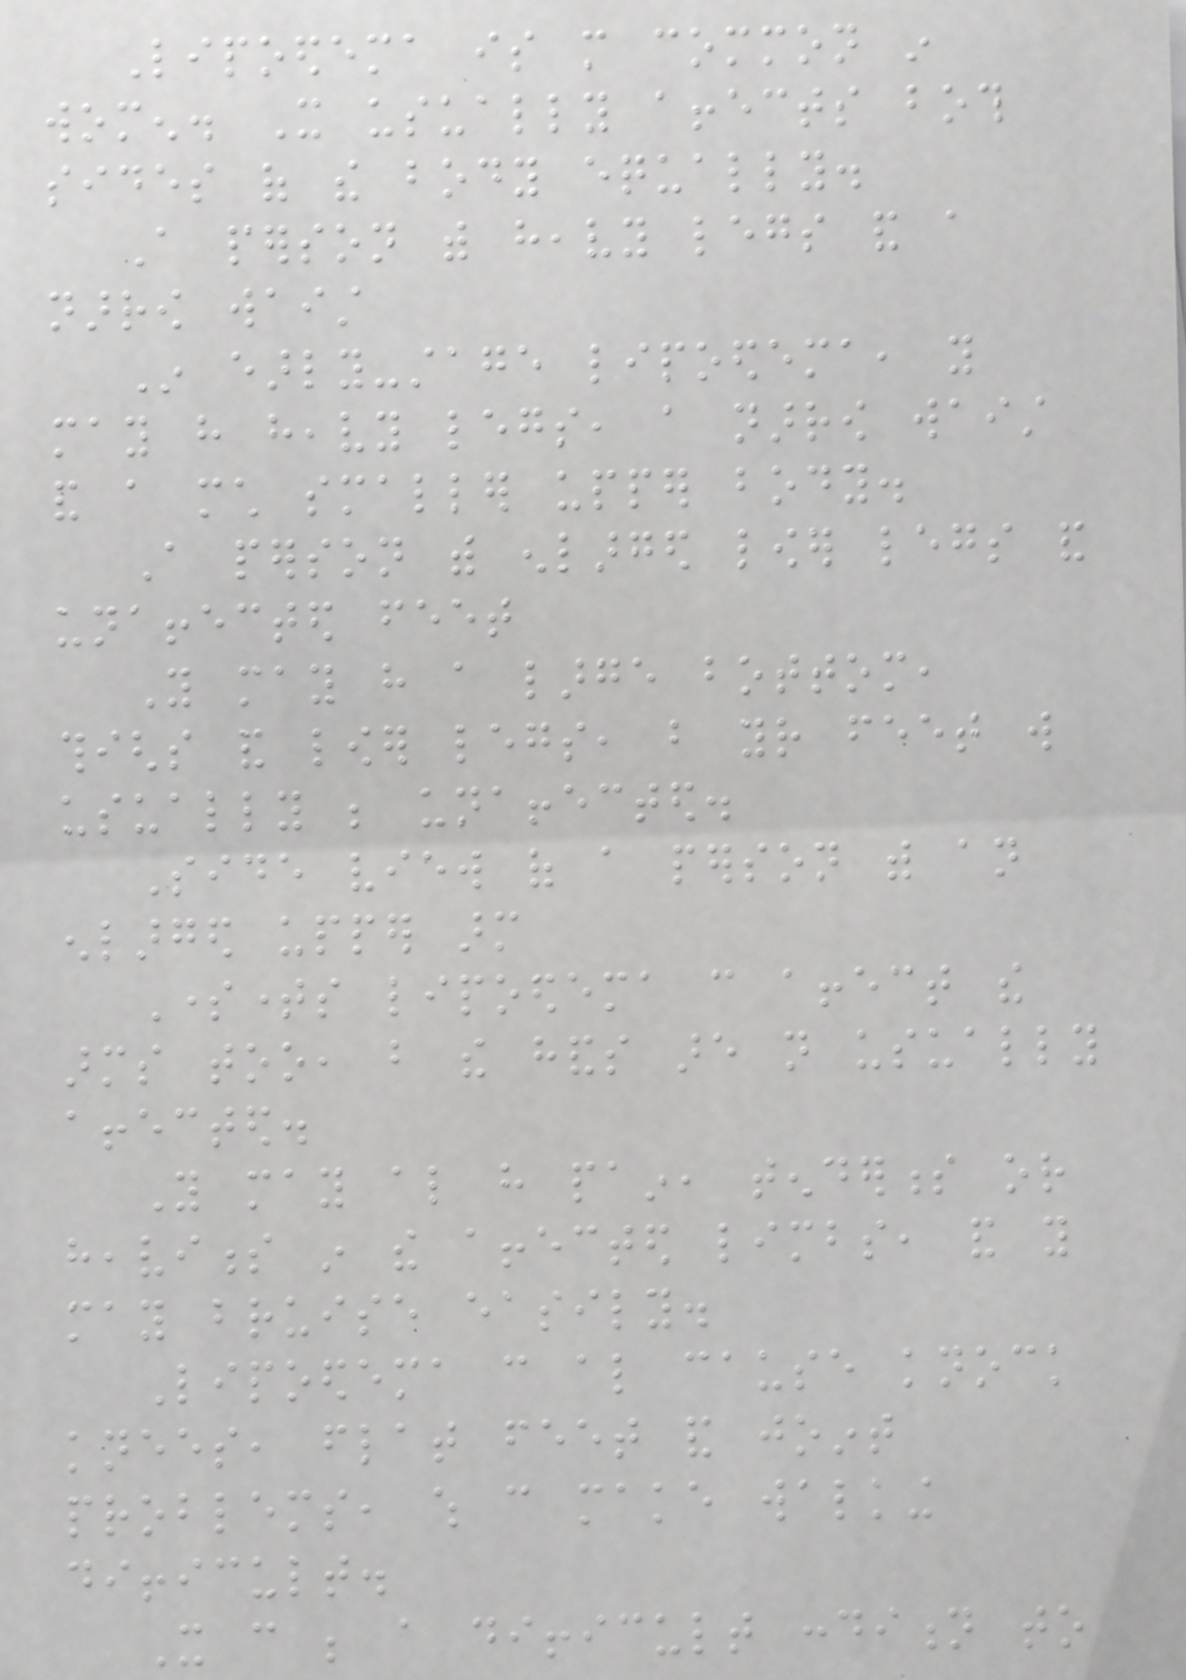Lipoedema is more common in
women. It usually affects both
sides of the body equally.
A person with heavy legs and a
narrow waist
In early-stage lipoedema, you
may have heavy legs, a narrow waist
and a much smaller upper body.
A person with enlarged lower legs and
unaffected feet
You may have a large bottom,
thighs and lower legs, but your feet will
usually be unaffected.
Side view of a person with an
enlarged upper arm
Sometimes lipoedema can affect the
arms too, but the hands are not usually
affected.
You may also have pain, tenderness or
heaviness in the affected limbs, and you
may bruise easily.
Lipoedema can also cause knock
knees, flat feet and joint
problems, which can make walking
difficult.
It can be a difficult condition to
